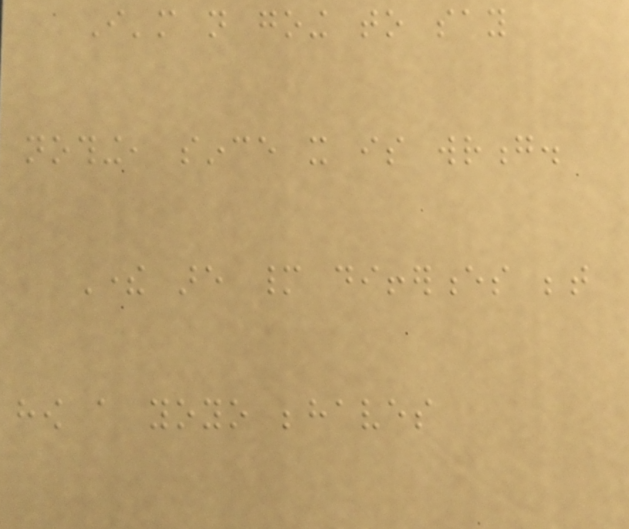I'm not going to say
nothing, since it is wrong.
There are many differences between
how a yoyo behaves
